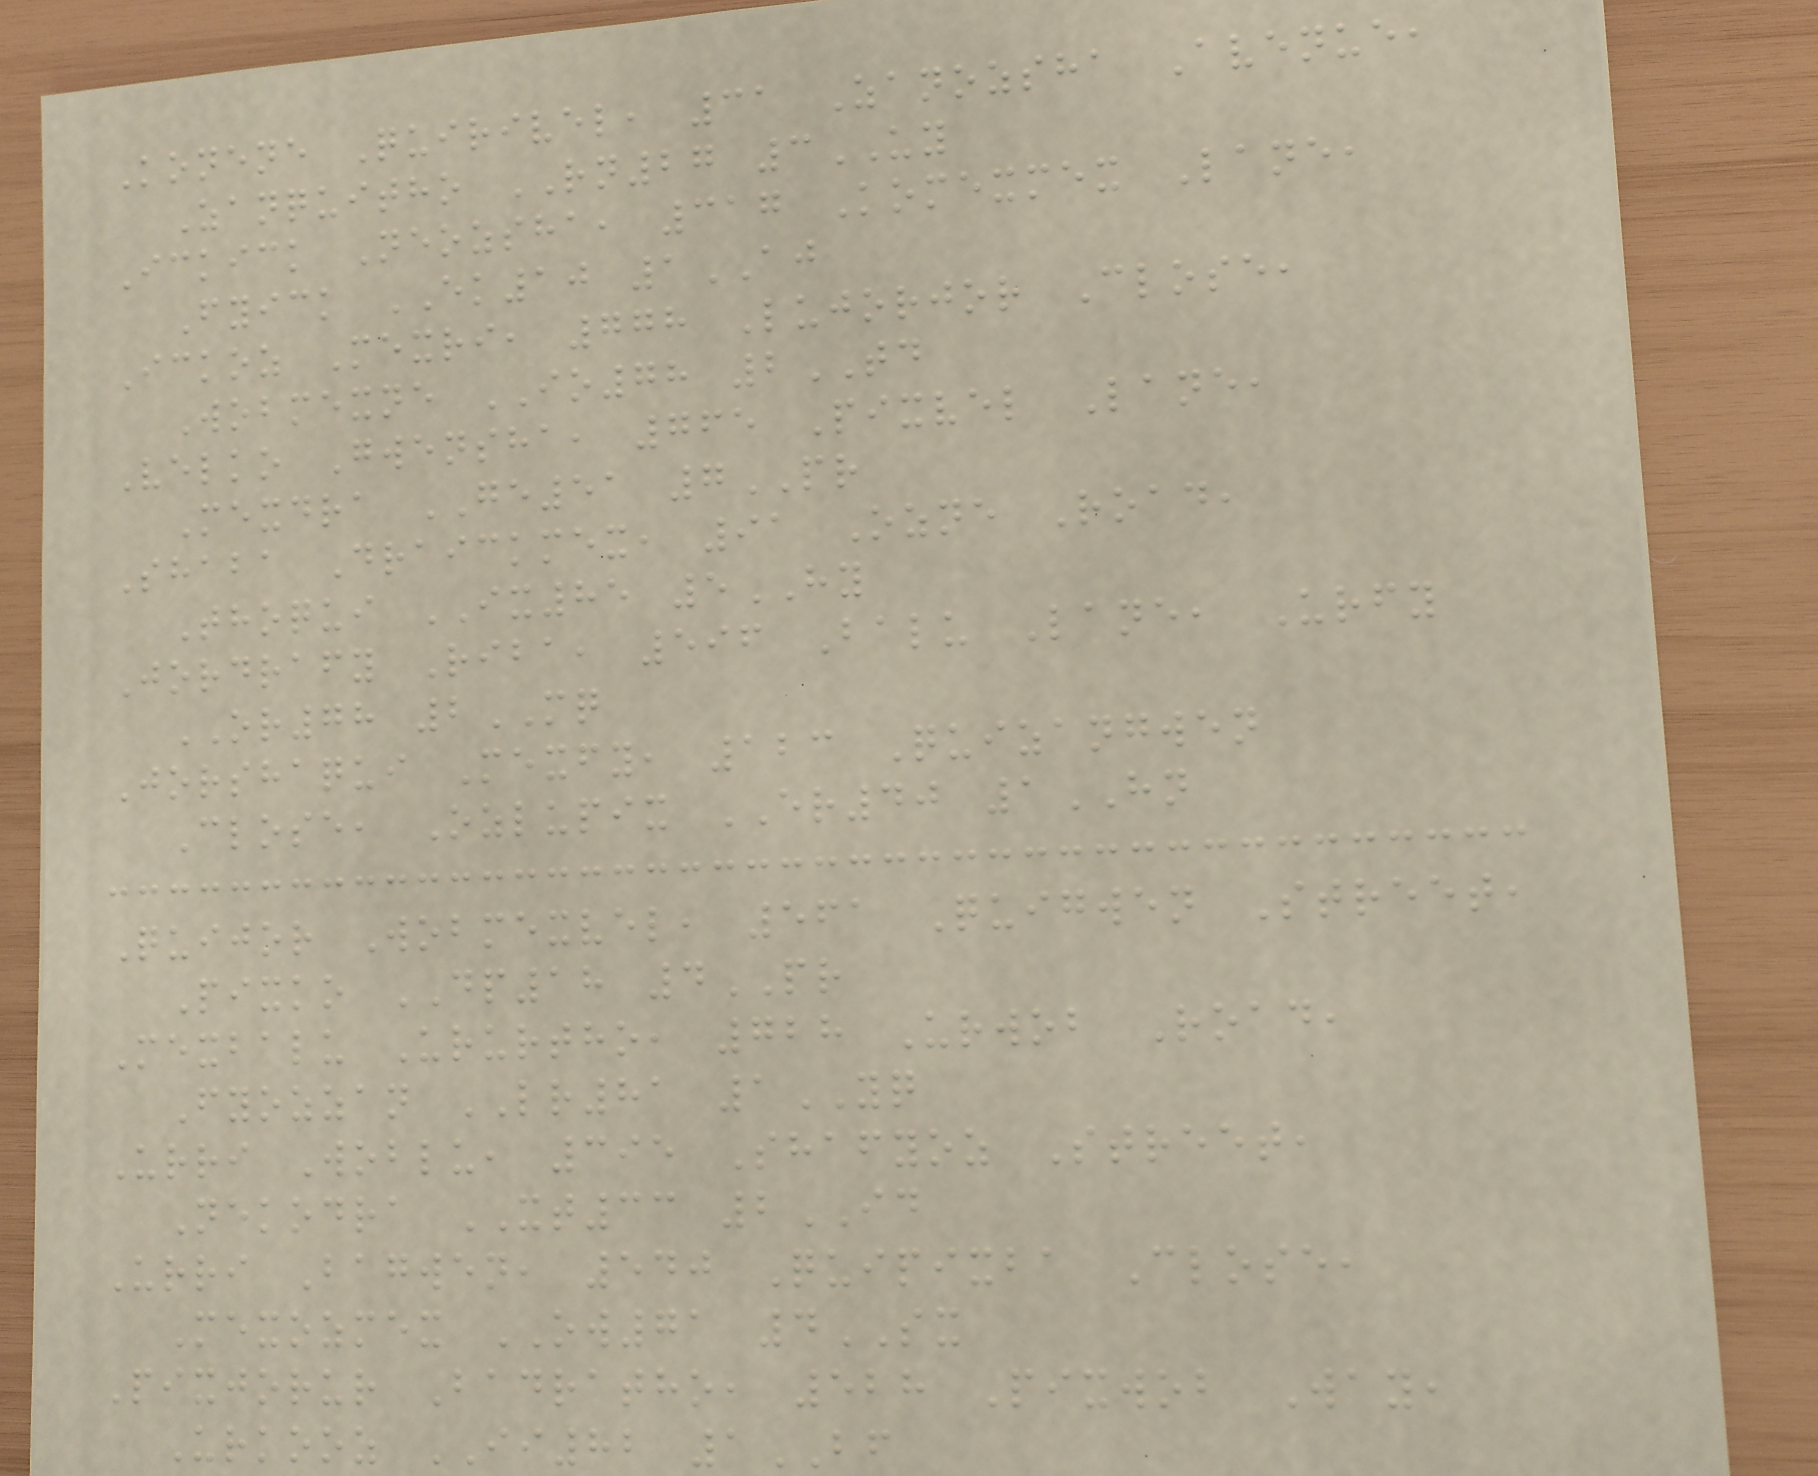Konene Quirivel, 31 Zanozsha Avenue,
Zanquitho RN27 3UY
Ickick Neozsha, 317 Komexmex Lane,
Fyick EK10 1AJ
Ickoz Mexri, 778 Lujorjor Close,
Wobmexne IO78 2TD
Velko Gwensha, 765 Pixvel Lane,
Mexdra GE51 7PR
Shaba Draickmex, 91 Ozne Road,
Thoqui IX85 5HY
Jordrafy Riba, 596 Balu Lane, Urfy
OR78 2MQ
Jorshaqui Mexfy, 123 Quizangwen
Close, Ozlupix ER40 1HN
Quijor Wobmexvel, 561 Quigwen Street,
Pixko DP18 4PR
Mexbalu Ururtho, 728 Urwob Road,
Fyozzan LR81 1YQ
Urri Woblu, 395 Shafyoz Street,
Nekodra XT33 2ID
Urri Bagwen, 540 Quipixba Close,
Mexozmex OW71 4SX
Pixjorur Badratho, 528 Pixwob Way,
Urkooz II82 1BF
